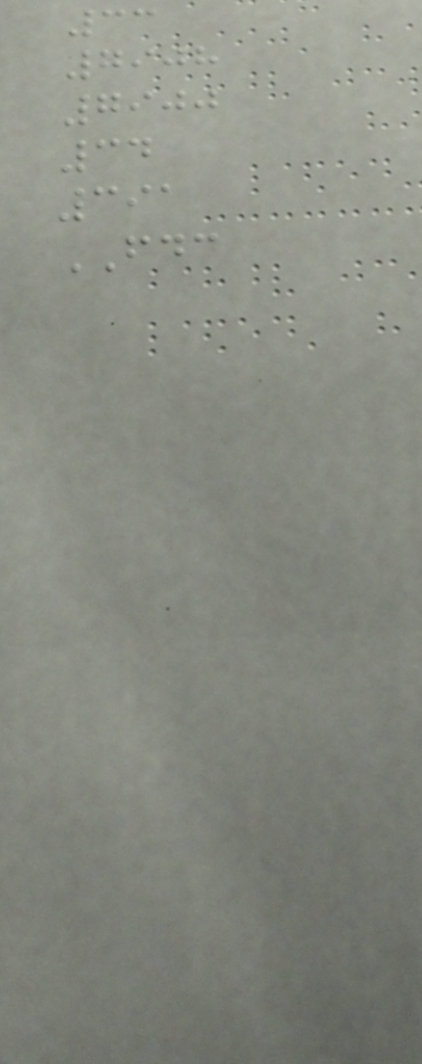33
7908
7900
34
391
FDC
